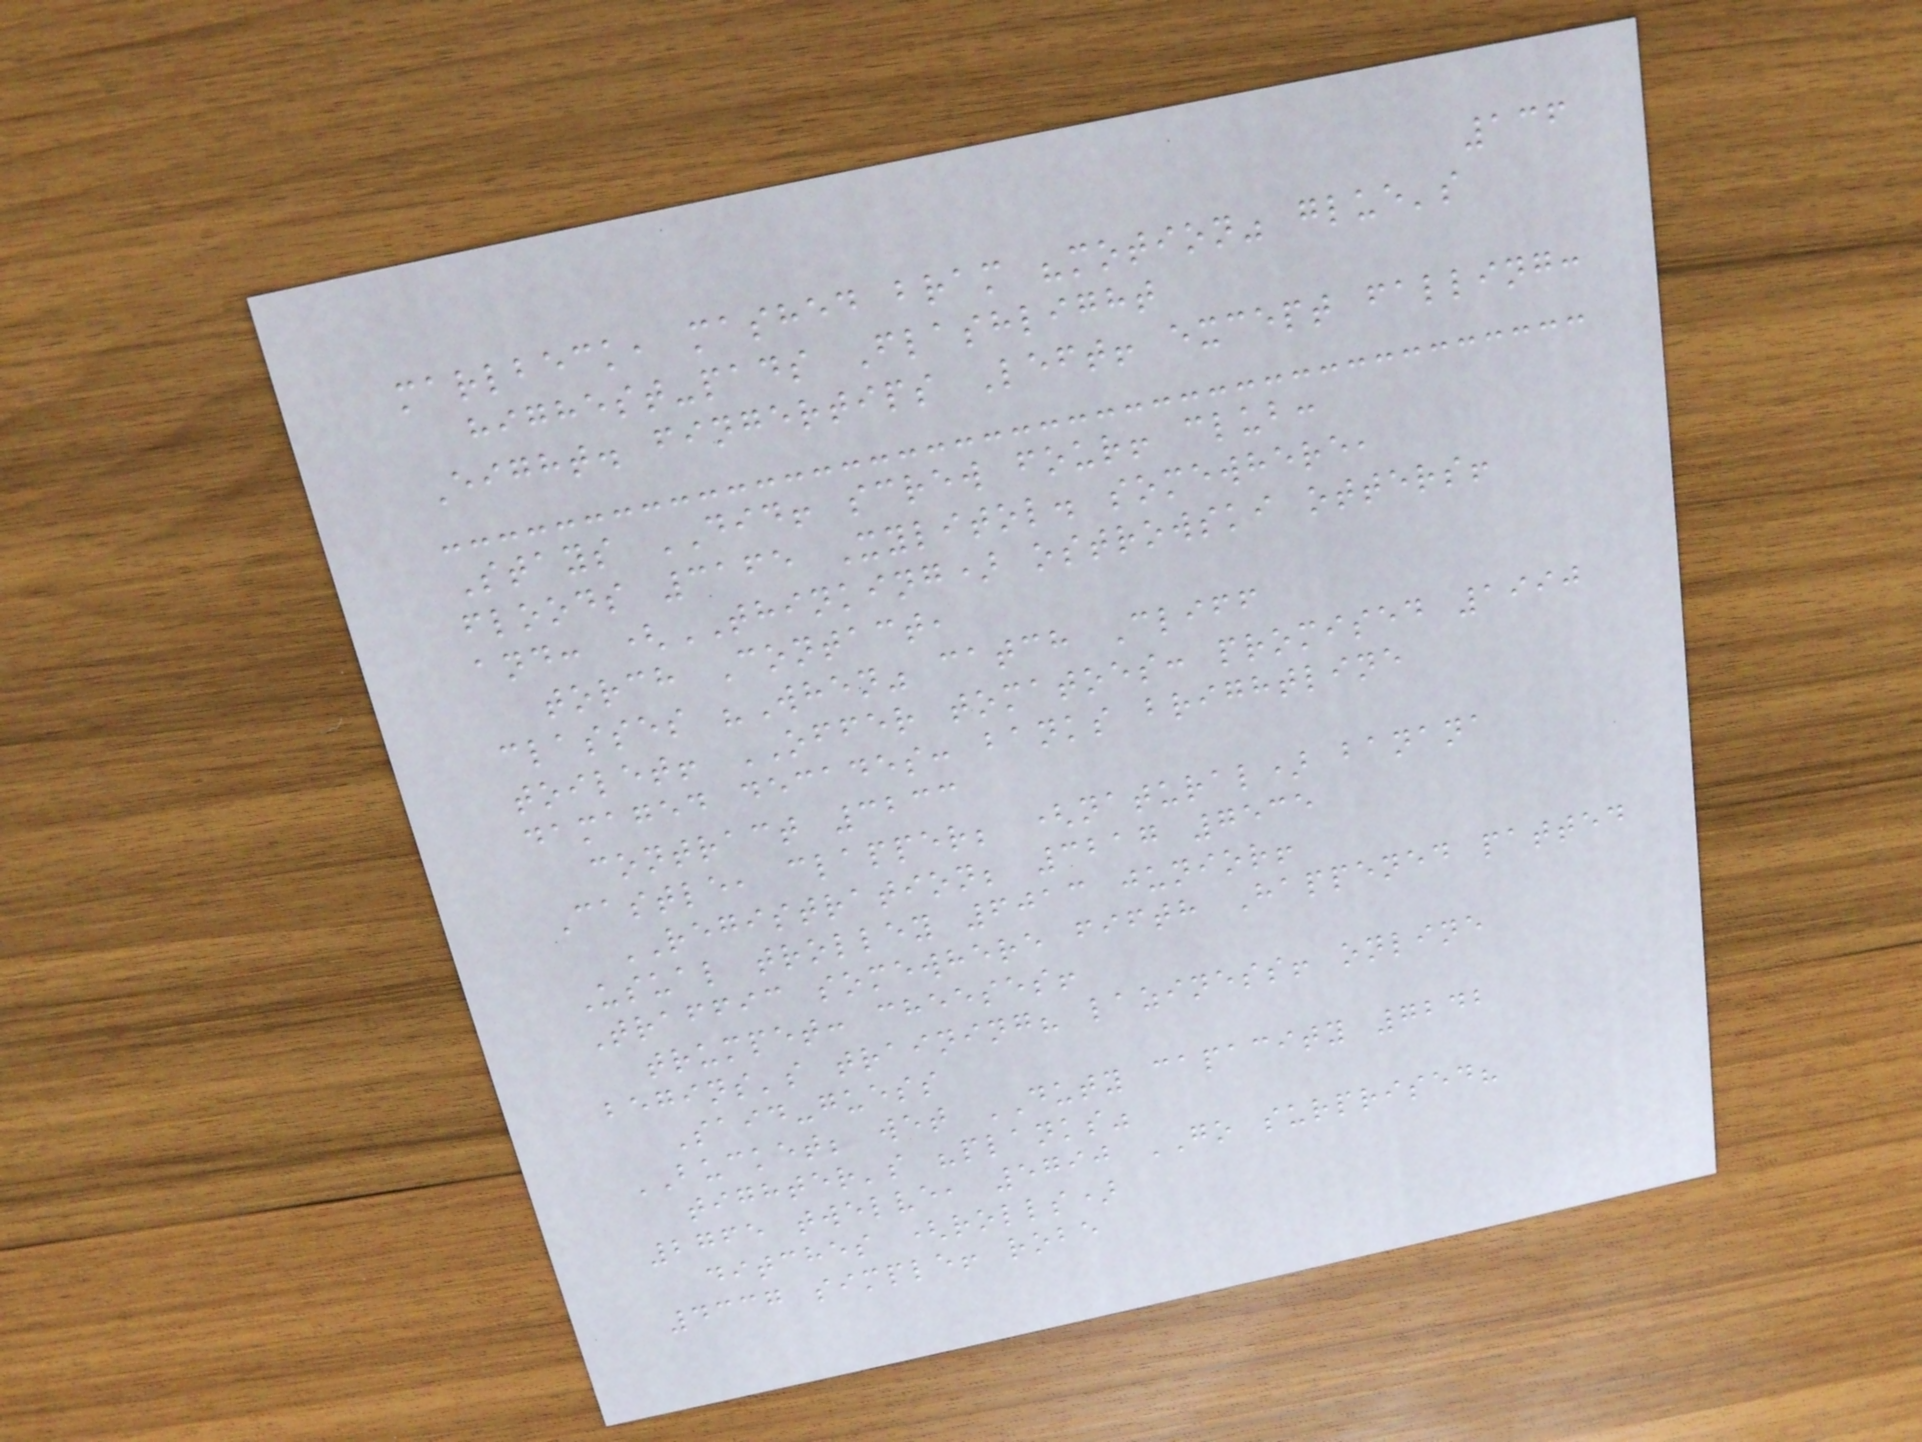136
marlbeck, mashed bram "motion" glue's
highest-pads Flashlight
Eight. fingertips Left! except falling:
Stays DID! screw four! club:
floods 3165 Xylitol. somewhere,
and: (THINKING) ostrowski otters!
torch Contact,
classes "When" catch Cliff
toilet! OFFER tomatoes: promised 1990
damaged decades: banks brightline
contract 3233
Castle, clapper; (natural) banana
REGISTRATION; 3217 7535
Usual trolley 6013 junior!
Traffic somewhere fifth Happened patted
trumpet: cheeses!
begins's training? laziness! online
Said-guess
BUCKET; wet DUTY capacity 7242
tighter's "planks"
2765 twelve, 5790 GO surprised?
ditches (rolls)
4337 simple! robe
